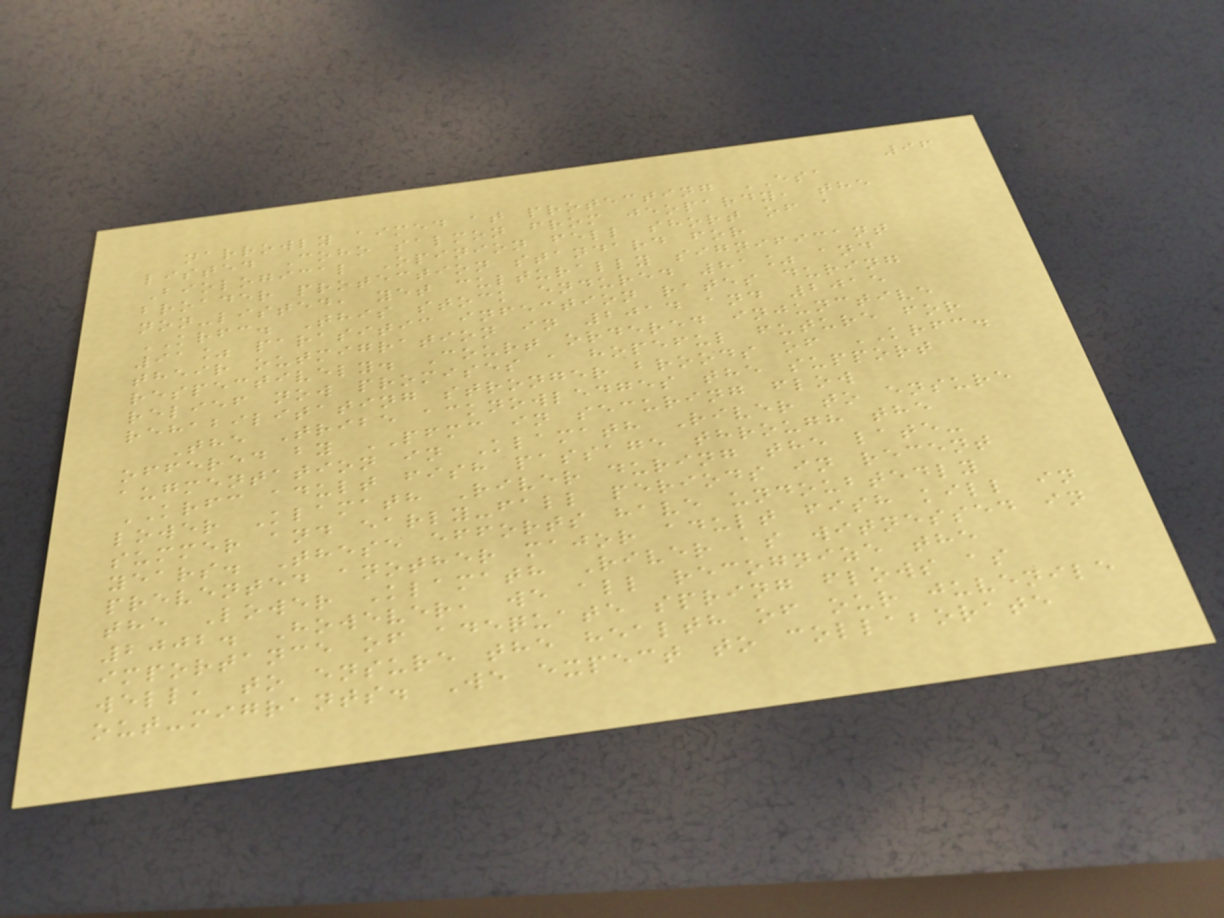96
narrowly aimed at protecting ESA
listed Coho salmon from jeopardy, the
Biological Opinion fell short of a
broader protection standard for
non-listed, yet culturally significant
KRFC. This stock endured 81% and
91% parasitic infection rates during
their outmigration in 2014 and 2015
respectively. Court ordered injunctive
relief now promises a hopeful future for
rehabilitating stronger broods of KRFC.
The Tribe acknowledges the support
offered by PFMC in securing flow
augmentation in Klamath River to ensure
KRFC adult fish passage through the
lower Klamath River during the late-
summer and early-fall periods in recent
years. These efforts have undoubtedly
prevented another major adult fish kill in
the Lower Klamath River as witnessed in
2002. However, we all recognize the
importance of adequate spring flows as
well, to ensure the health of our juvenile
out-migrants. We expect to collaborate
